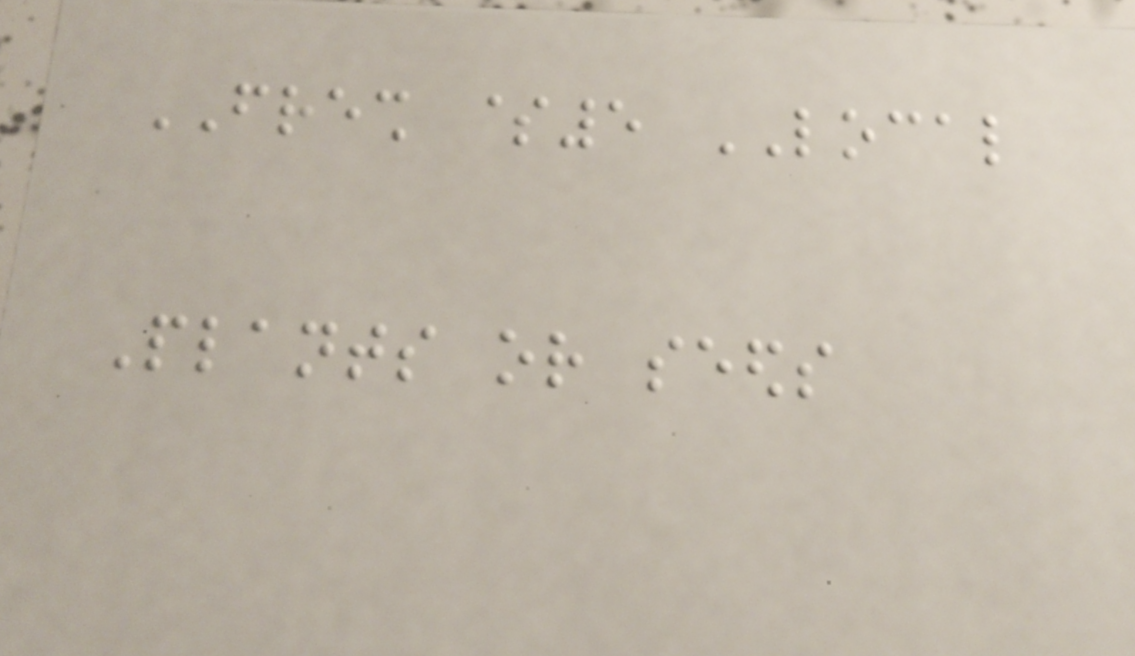FRESH $5 LOCAL
Plants or seeds
